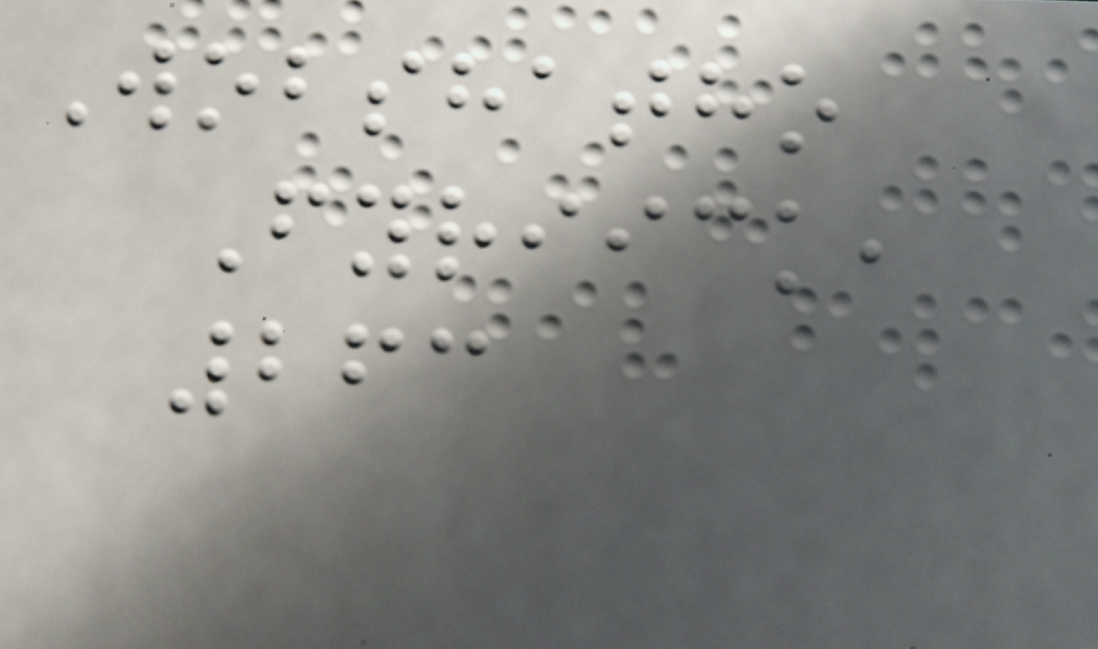Wobshatho
Fyriick,
263
